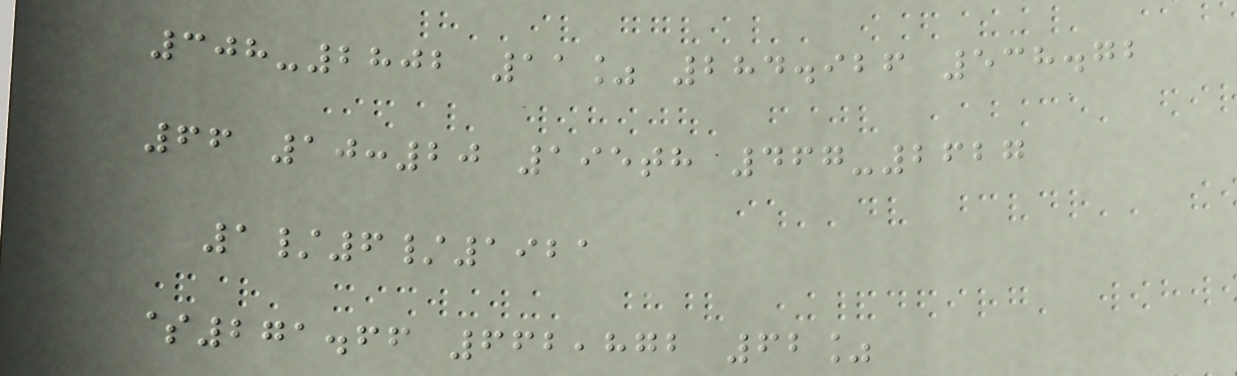308-2802 11% 284.926 538.72
66 10:20 195th 467-2627
1/6/1921
$271.66 662,872 62%
